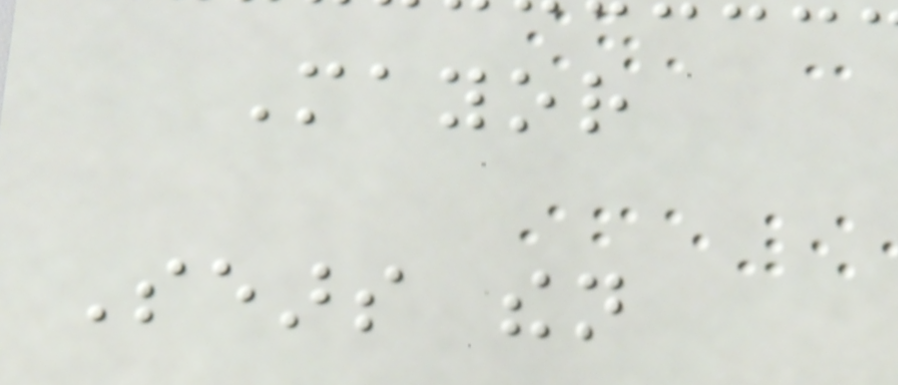Mayor
Sears then
